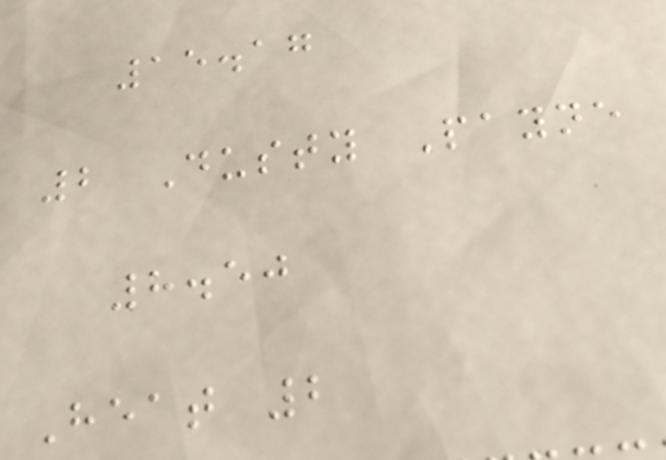15.17
2 Dusty Payne
8.50
Heat 2
